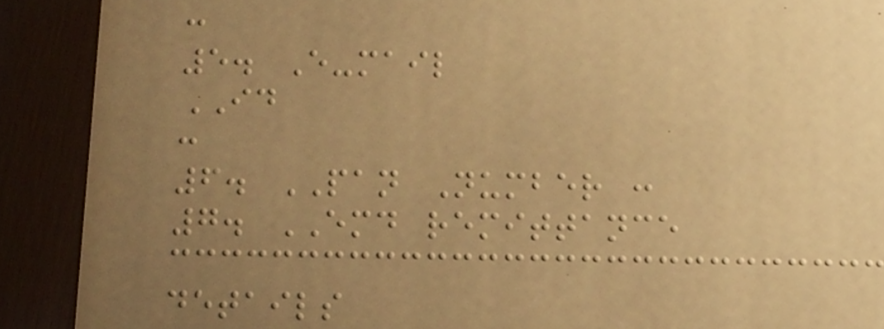:
5. E-mail
ID
:
6. PAN Number :
7. EMD remittance
details
